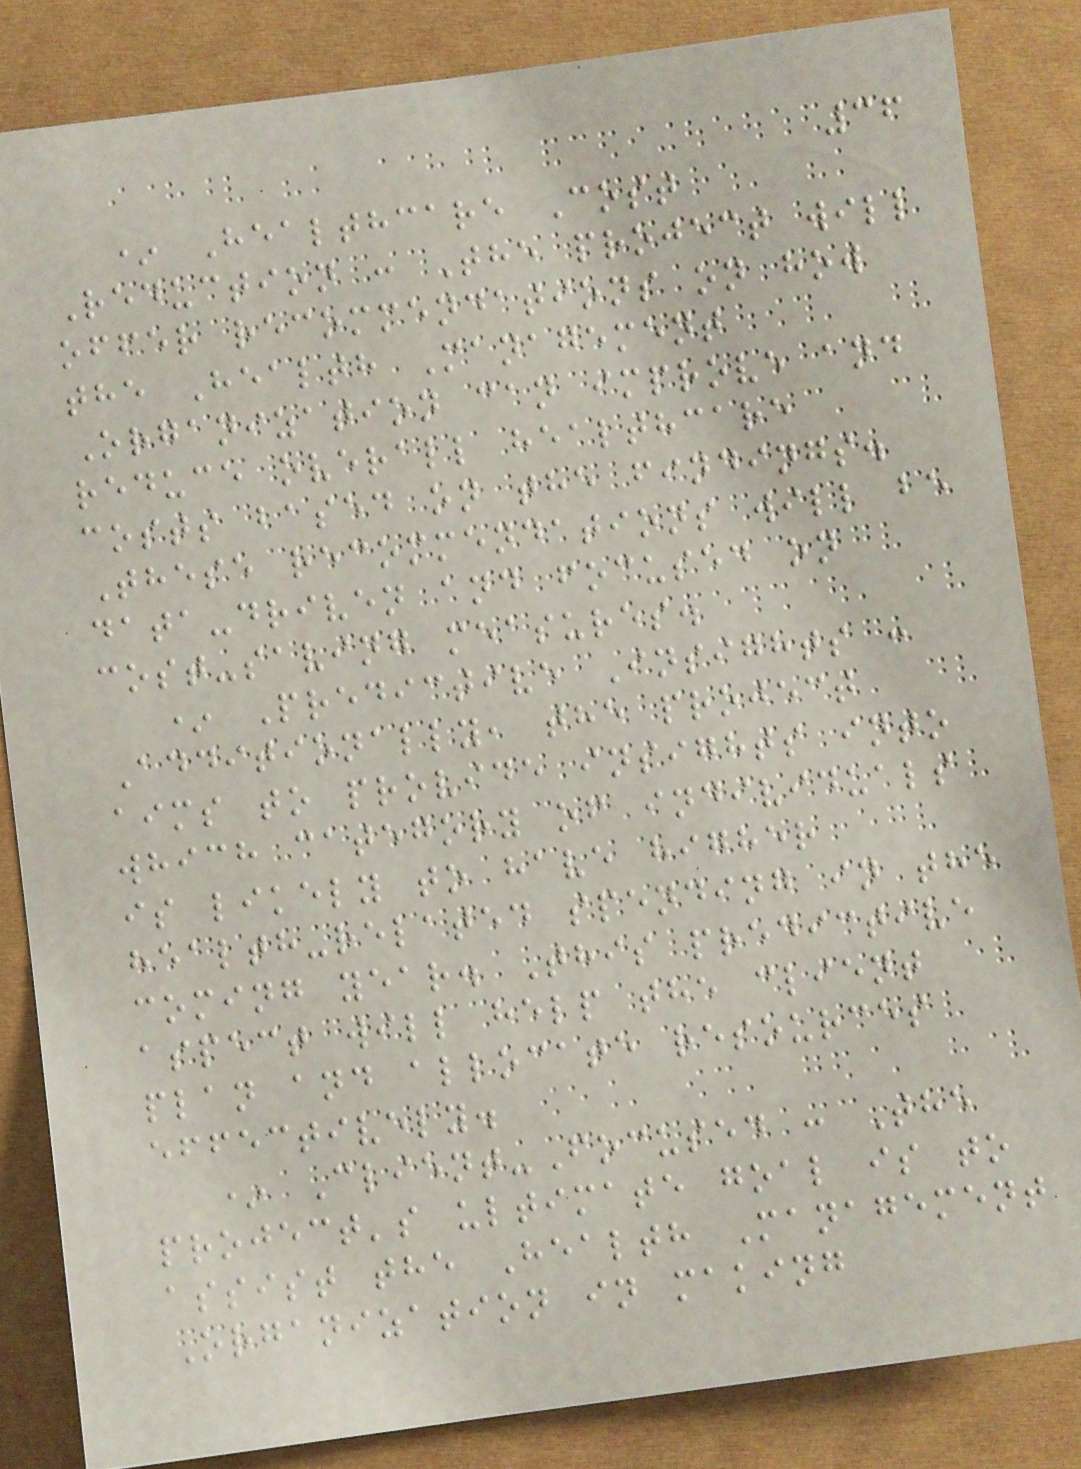36
* Healthcare Cost
Reduction : The project will
offer recommendations on how
the Health Management
Organization can improve and
reduce overall healthcare
costs based on the findings.
These recommendations will be
data-driven and focused on
cost-saving measures.
* Predictive Insights :
Additionally, the project
aims to provide insights into
which category of individuals
is likely to have higher
health-related spending in the
coming year. This predictive
aspect will help the client
plan and allocate resources
effectively.
* Client-Focused : The
project's ultimate goal is to
assist the Health Management
Organization in making
